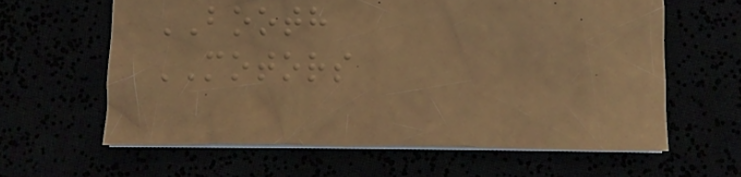BOOTH
MOTORS
